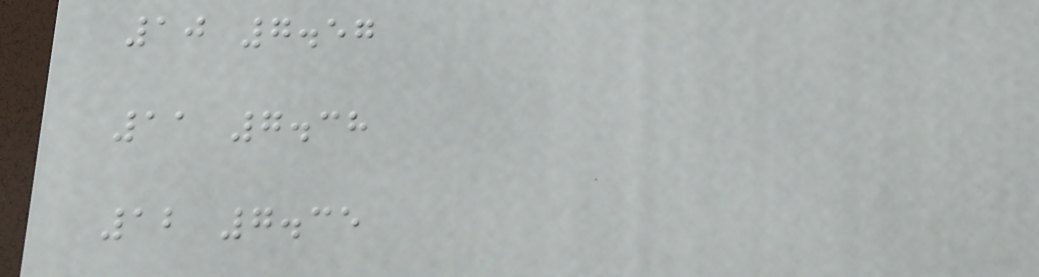10 7.57
11 7.38
12 7.35
